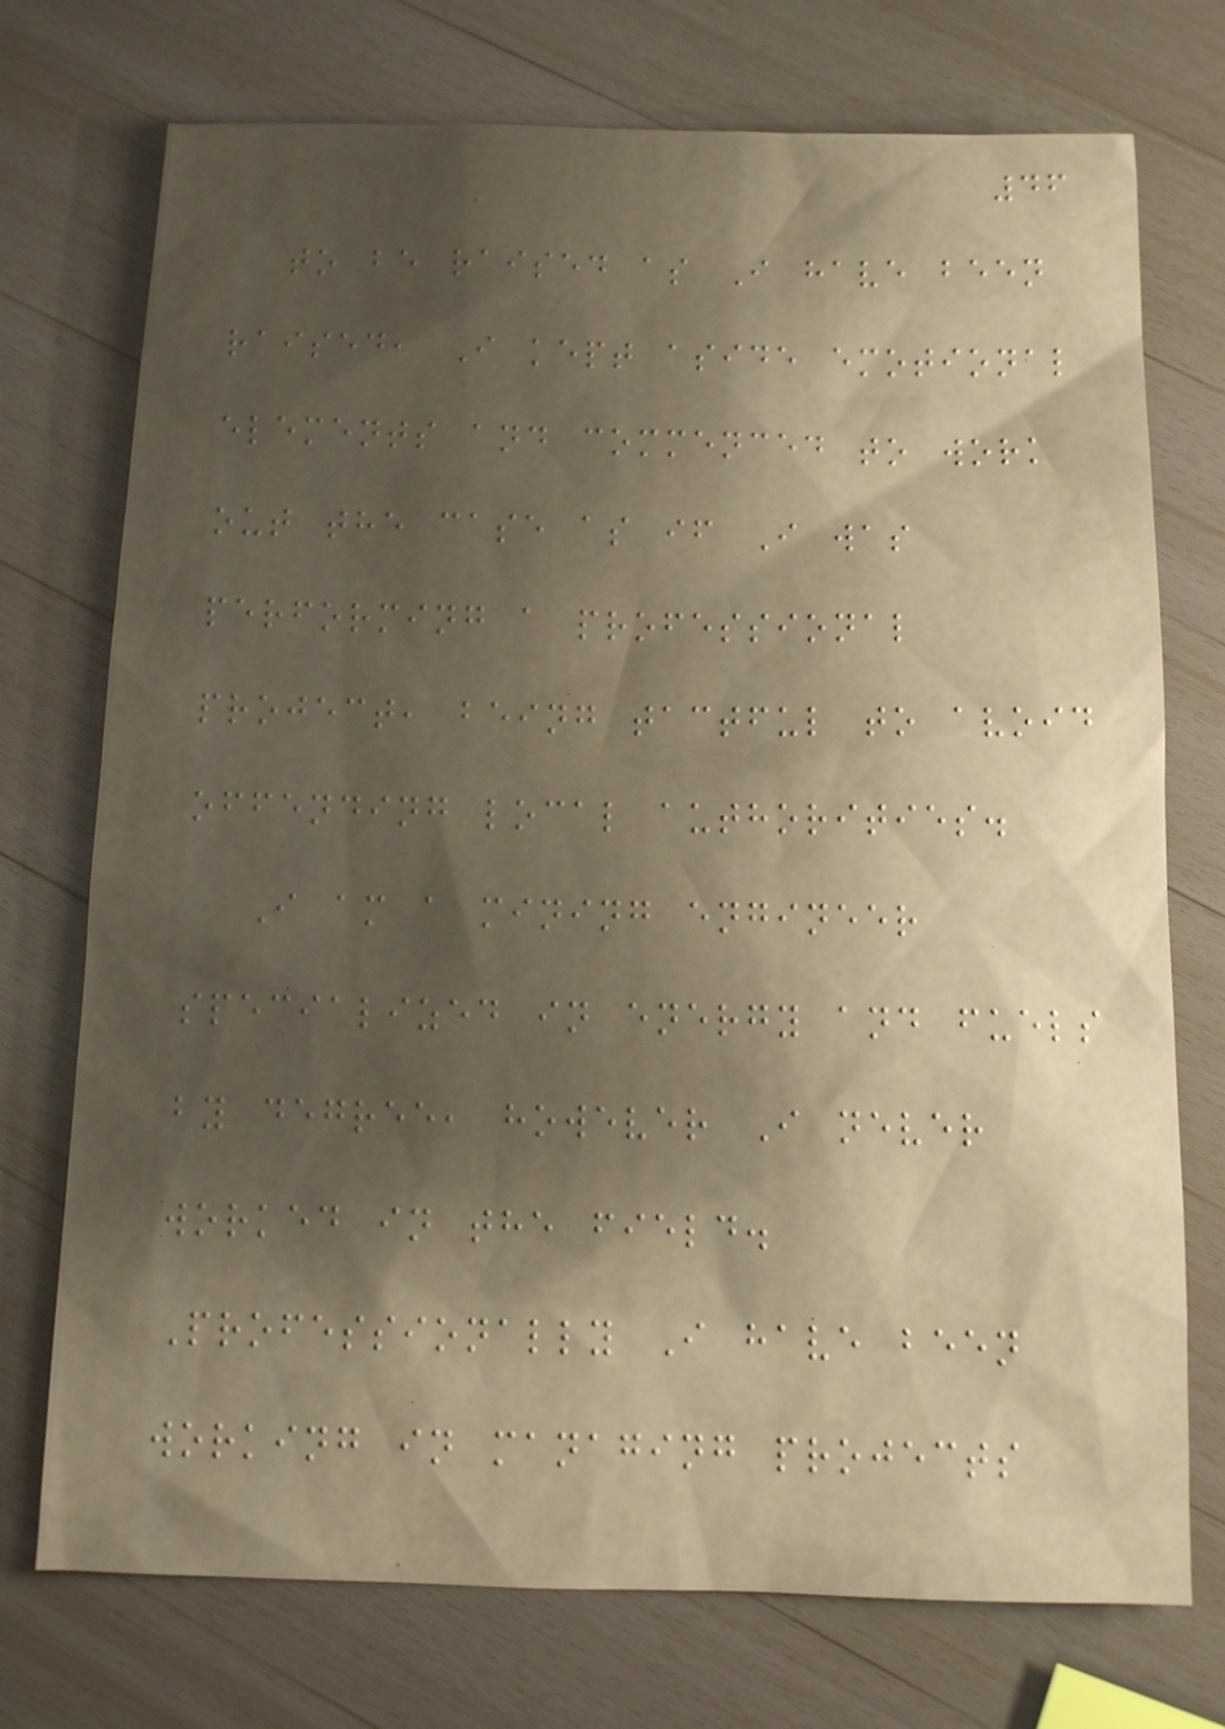46
to be raised as I have been
raised, I kept aside emotional
elements and commenced to work
out the case as if I was
performing a professional
project, being tactful to avoid
offending local authorities.
I am a mining engineer
specialized in energy and fuels
by degree, however I never
worked in the field.
Professionally I have been
working in managing projects
